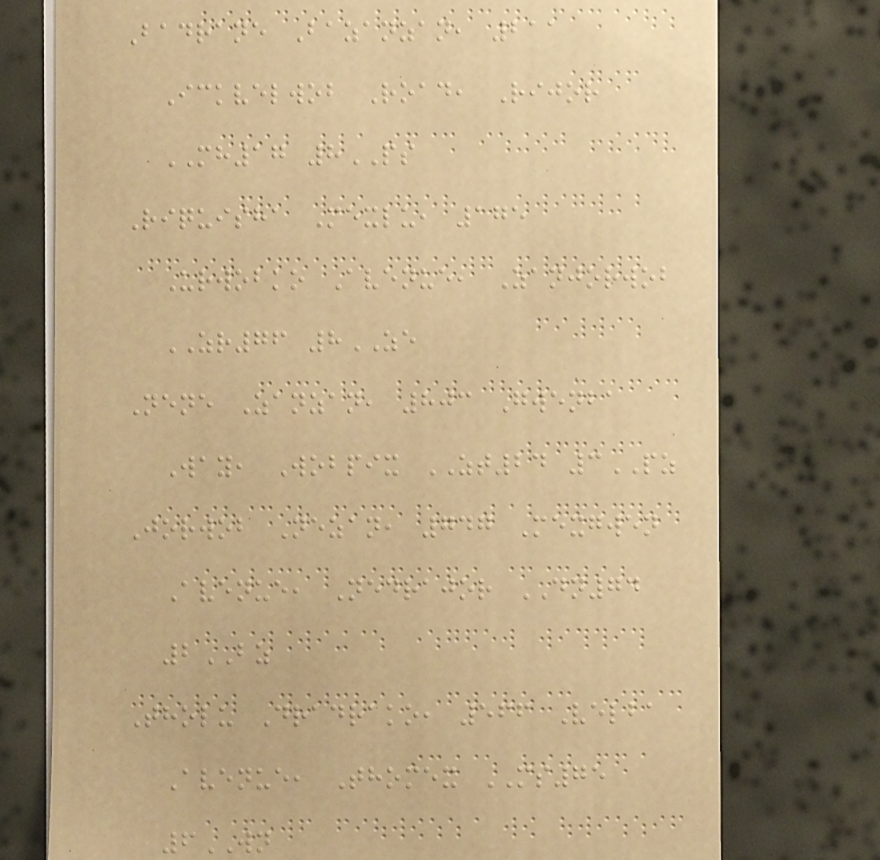Badrane Bazanzan, 211
Ickvelwob Road, Rijor
MH17 8PS
Riquisha Mexlu, 175
Urwobko Avenue, Zanjorwob
ZR76 8ZE
Nene Zanzan, 803 Gwenba
Way, Wobpix ZT24 3PZ
Jorwob Nezan, 747 Mexgwen
Avenue, Nedrajor DN74
2BZ
Tholu Dradrako, 566 Velba
Avenue, Thomex MS75
6WN
